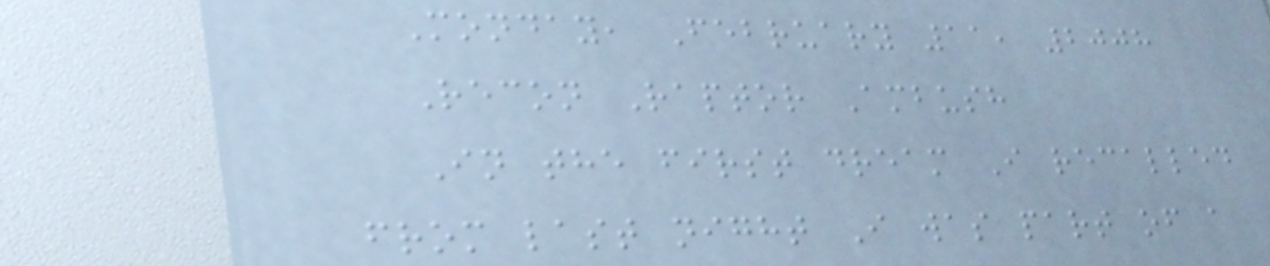Monday, February 11, 2008
Recon Raptor Ambush
In the first dream I recalled
from last night I was part of a
